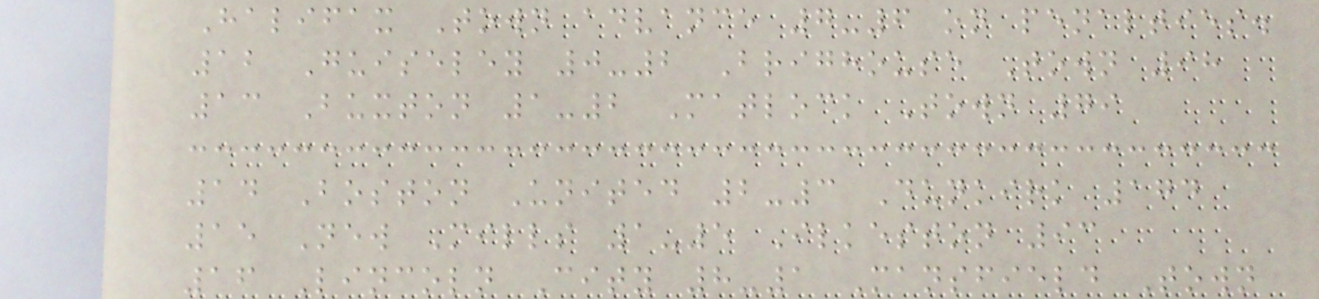Halifax Town advance 7-6 on penalties.
12 Guiseley 0-2 Brighouse Town 98
13 Buxton 1-2 Matlock Town 79
14 Boston United 2-3 Dunkirk 174
15 New Mills 1-5 Ilkeston 93
16 Lincoln City 8-1 Mansfield Town
